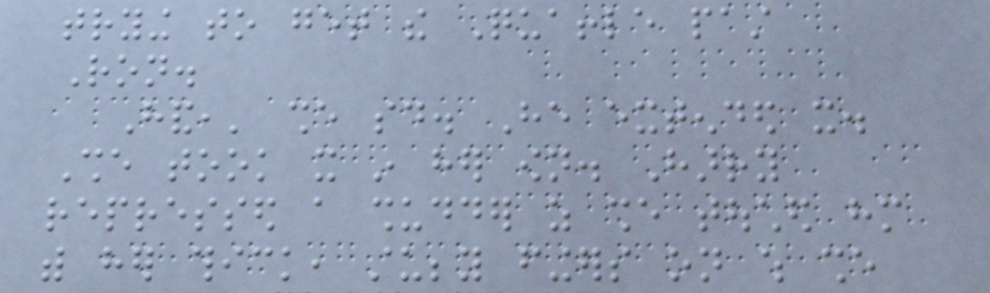trying to get the Quaffle past
Ron.
Hand,' she said. He extended it.
She took it in her own. Harry
repressed a shudder as she touched him
with her thick, stubby fingers on which she
